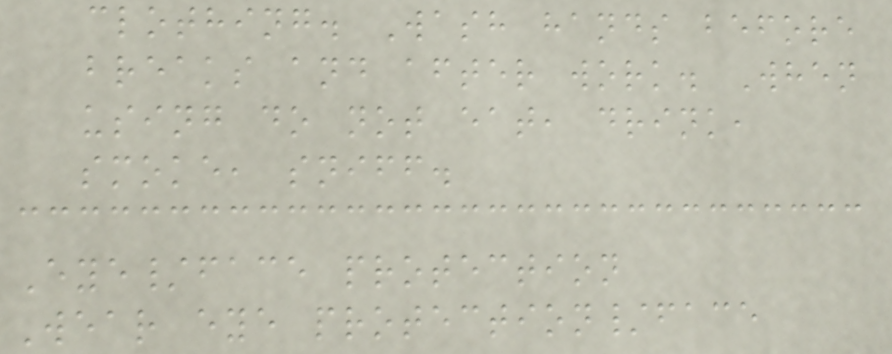clothing. Wash hands before
breaks and after work. When
using do not eat, drink,
smoke, sniff.
Eye/face protection
Wear eye protection/face
